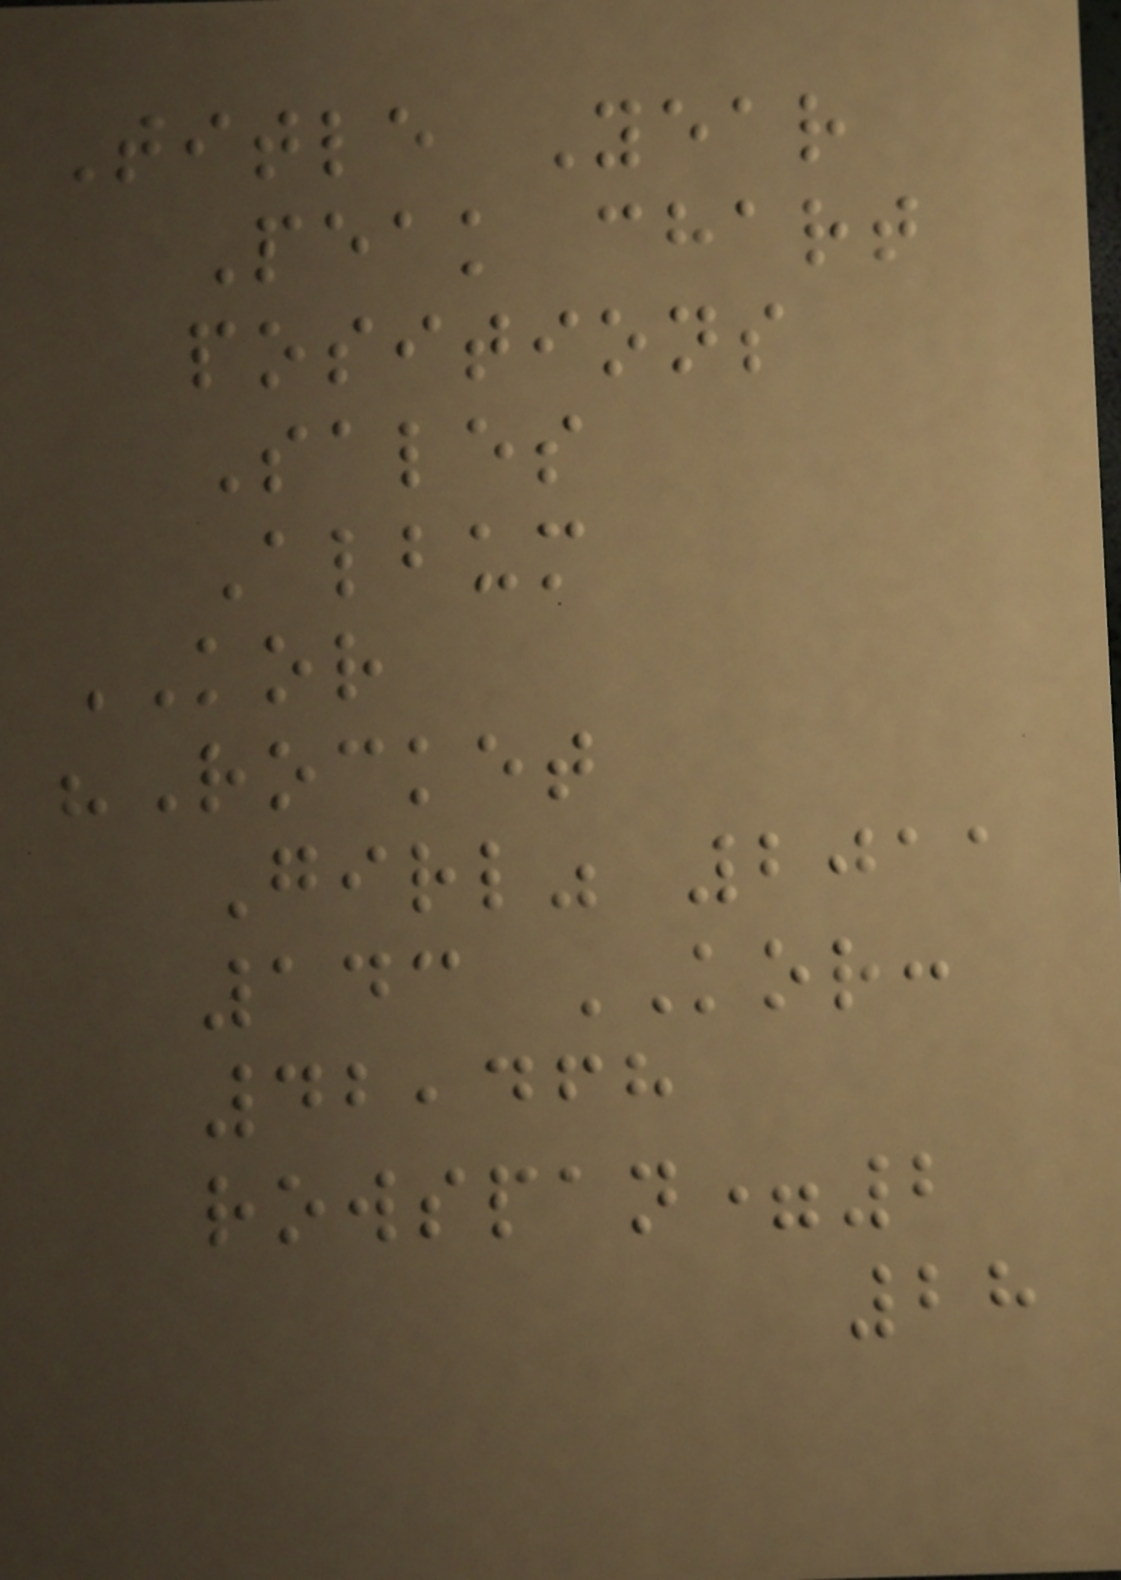Title Year
Peak chart
positions
Sales
Album
KOR
"Rocket
Girl" 2011
143 KOR:
42,468
rowspan=2
28
